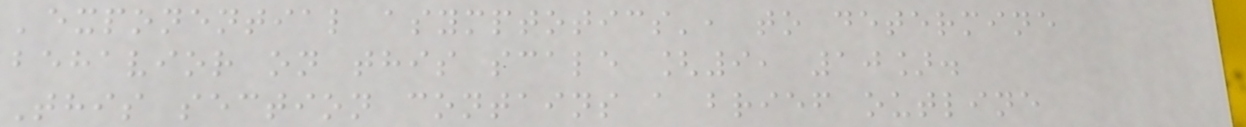'exponential asymptotics', to determine
behavior on this scale [9, 10].
This section contains a brief outline
